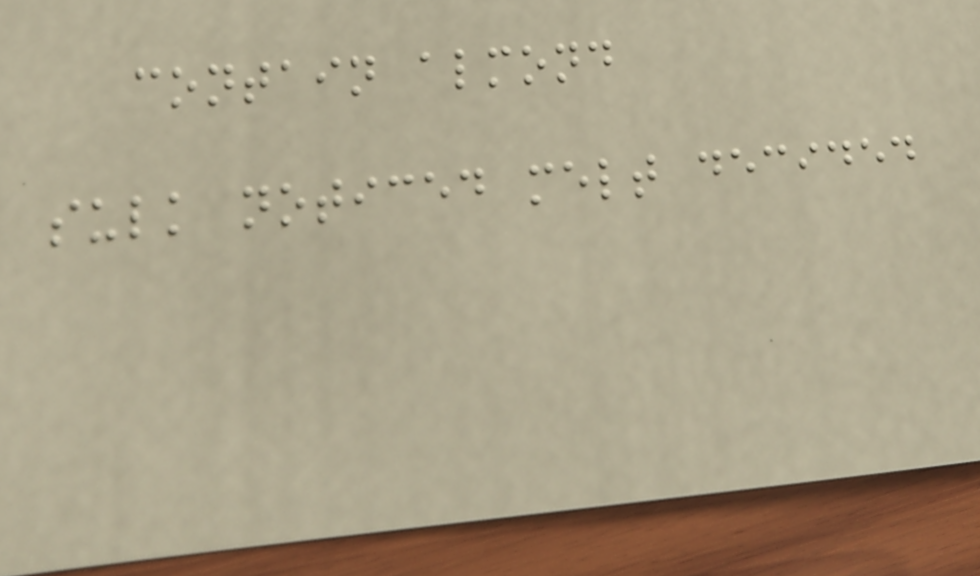contain almond
sulk noticed melt decided
